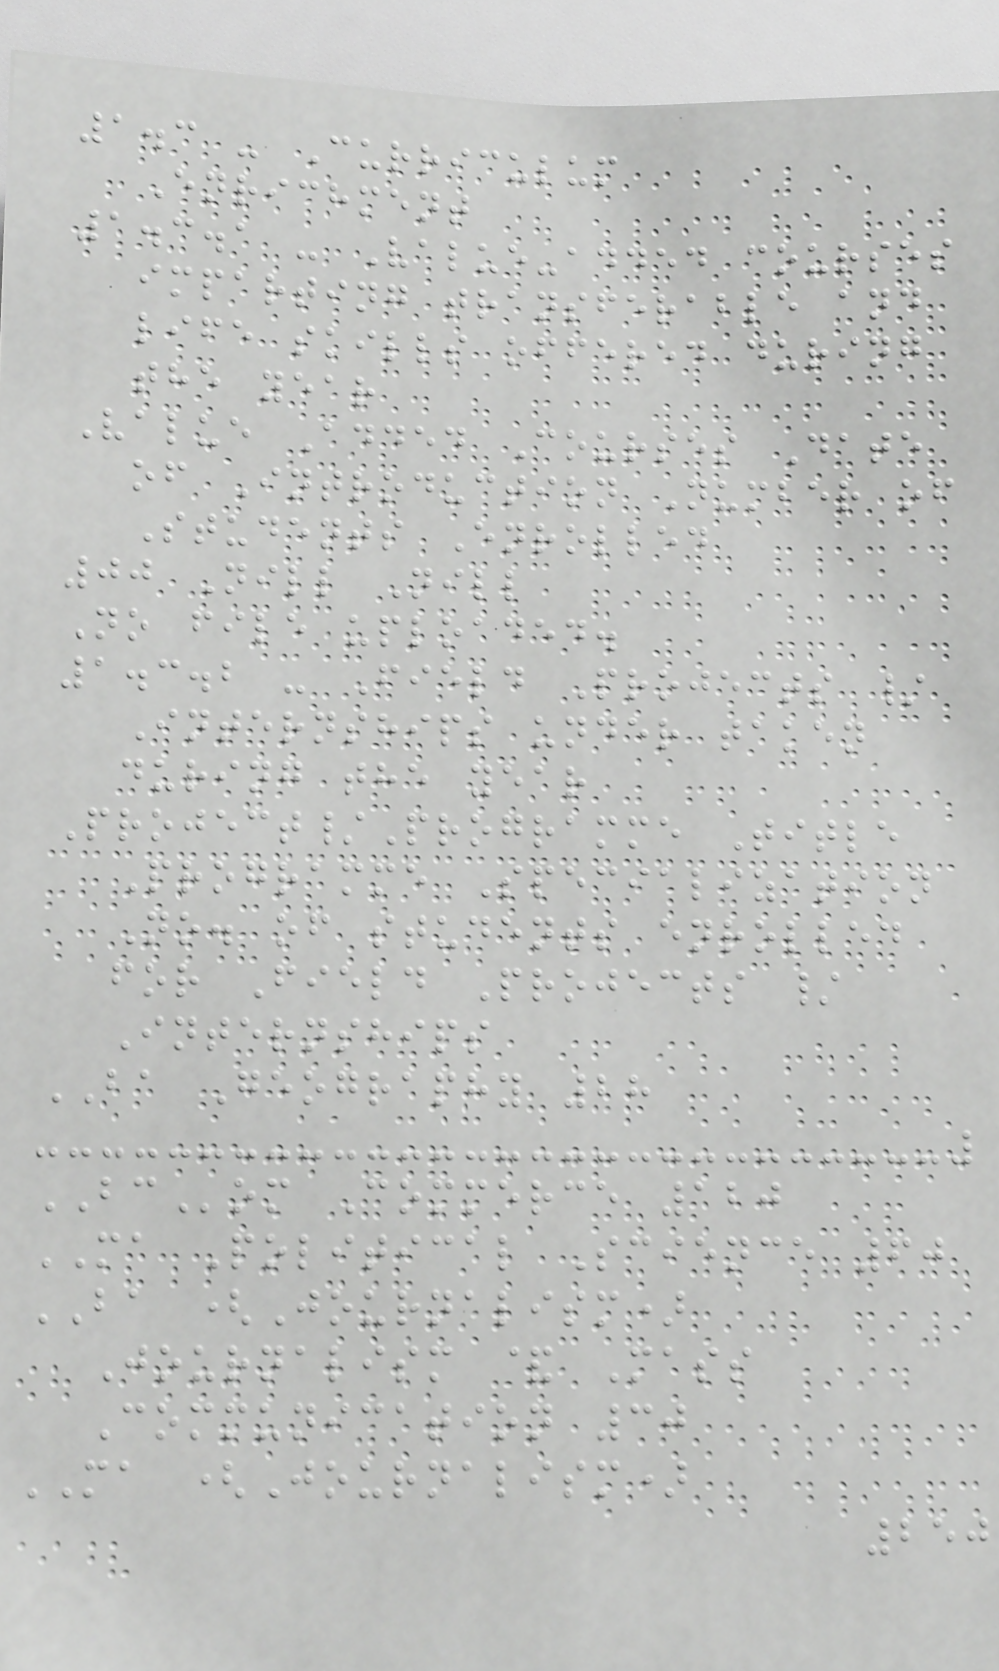1.3 - Curriculum
Enrichment
1.3.1 - Value-added courses
imparting transferable and
life skills offered during
the year
Value Added Courses Date
of Introduction Number of
Students Enrolled
00 Nill Nill
No file uploaded.
1.3.2 - Field Projects /
Internships under taken
during the year
Project/Programme Title
Programme Specialization
No. of students enrolled
for Field Projects /
Internships
BA Geography 28
BCom Commerce 120
MA Political Science 60
BA (Journalism)
Journalism & Mass
Communication 30
MA (Journalism)
250
